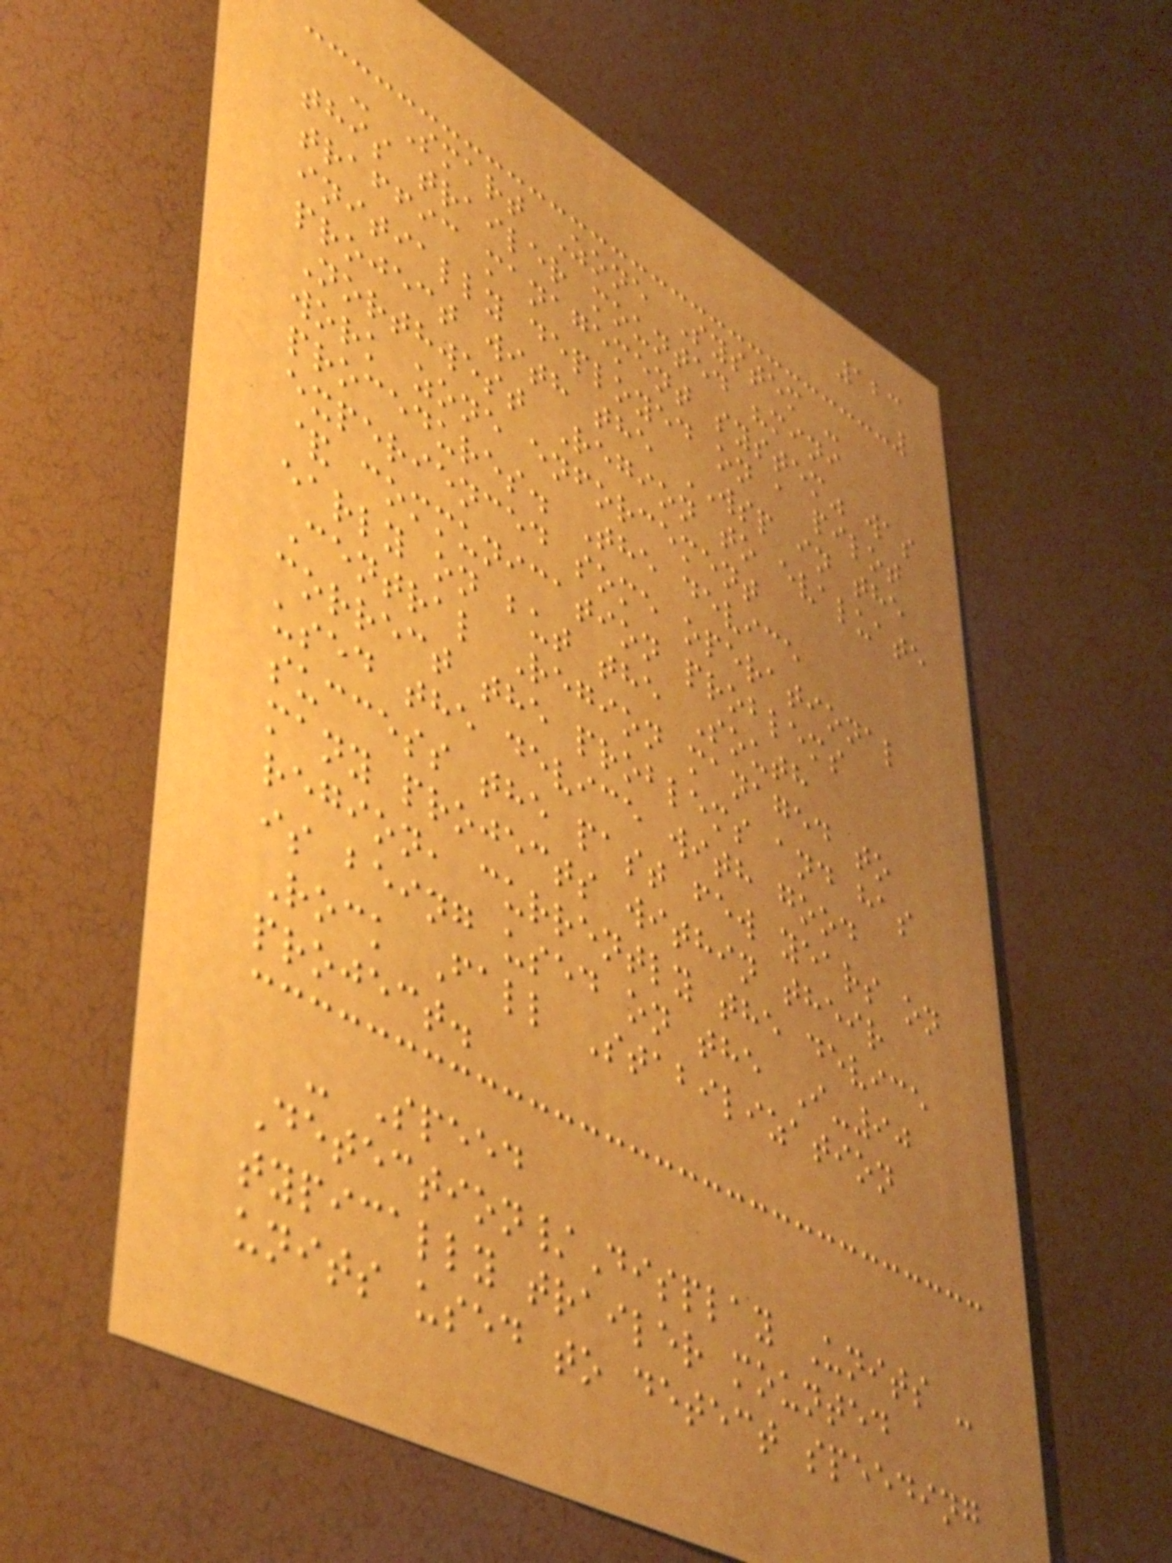123
- Smart Zone System -
this trailer mounted "mini
traffic management system" was
initially deployed on a pilot
project with the WSP in the
Northwest Region to evaluate
work zone enforcement
procedures. The device
experienced some operational
& communication problems
early on but the South
Central Region managed to
correct the problems and has
used the device with good
success the past few years on
many projects within their
region, currently the device
is being used on the I-90
Rock Fall Stabilization
project.
- Speed
Detection/Display Units -
typically trailer mounted
units used to detect speeding
